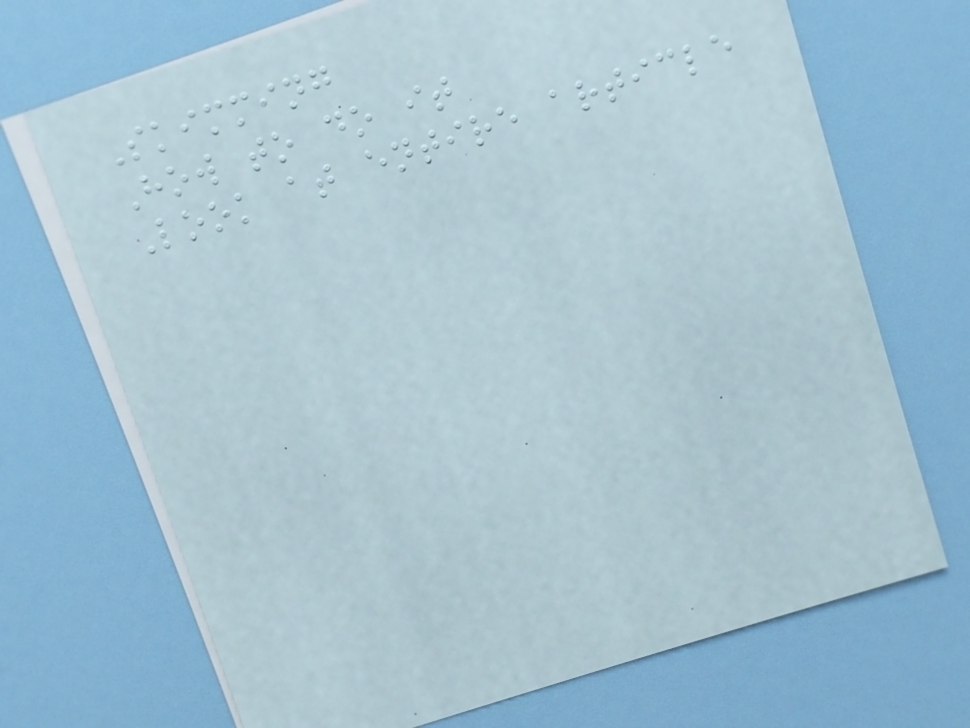Skimming
How to do it
Look at entire article
